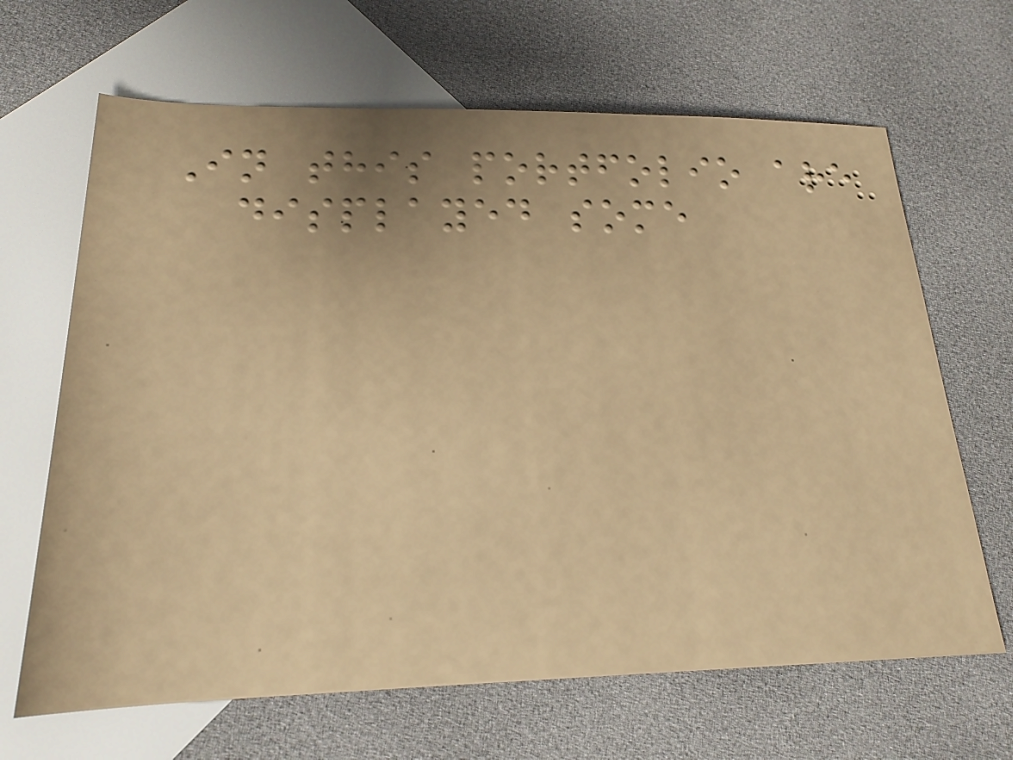In this portfolio are
displayed some
